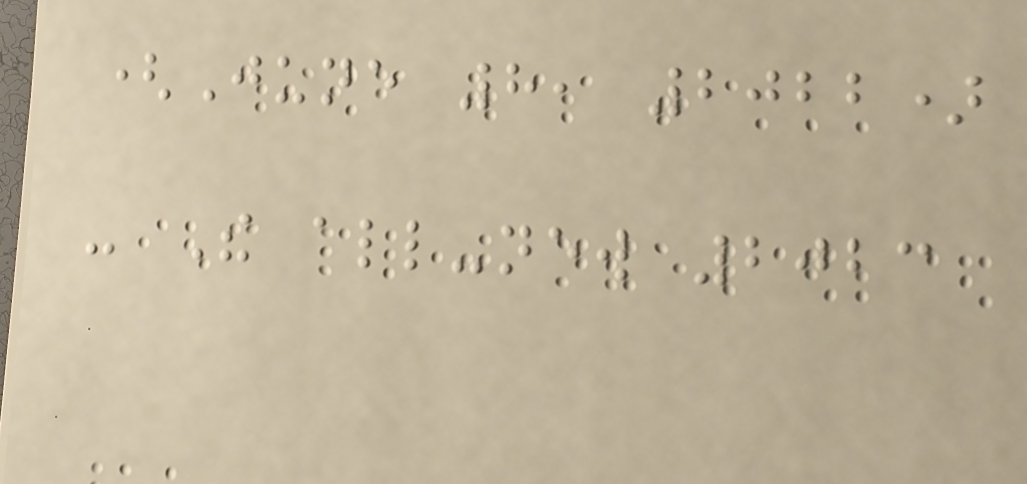(June 8, 2022)
- The all-new 2023
